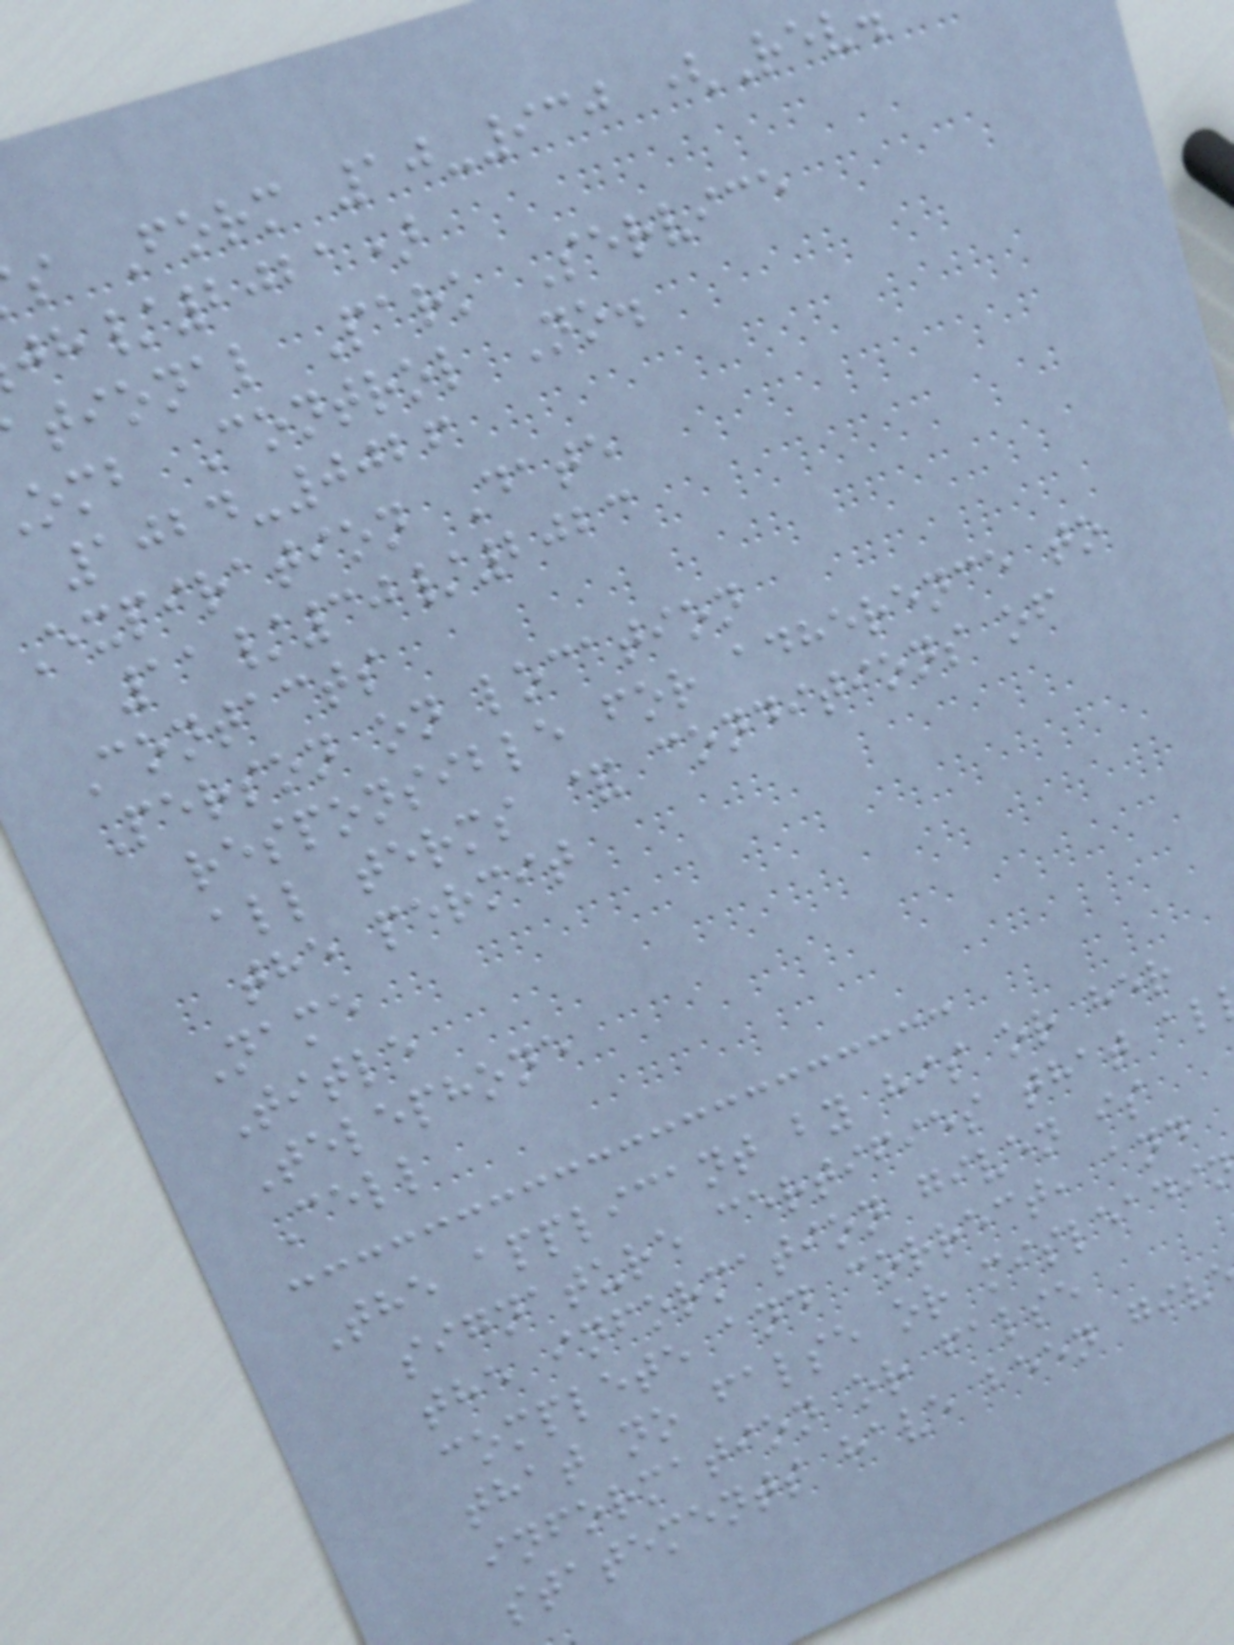s Form 10-930 (Rev
/2021)
tional Park Service
omb Control No.
1024-0026
Expiration Date
11/30/2023
Contacts
Person on location
responsible for adherence to
all terms & conditions of
the permit
Name
Title
Telephone
Cell
The applicant by his or her
signature certifies that al
the information given is
complete and correct, and
that no false or misleadi
information or false
statements have been giv
